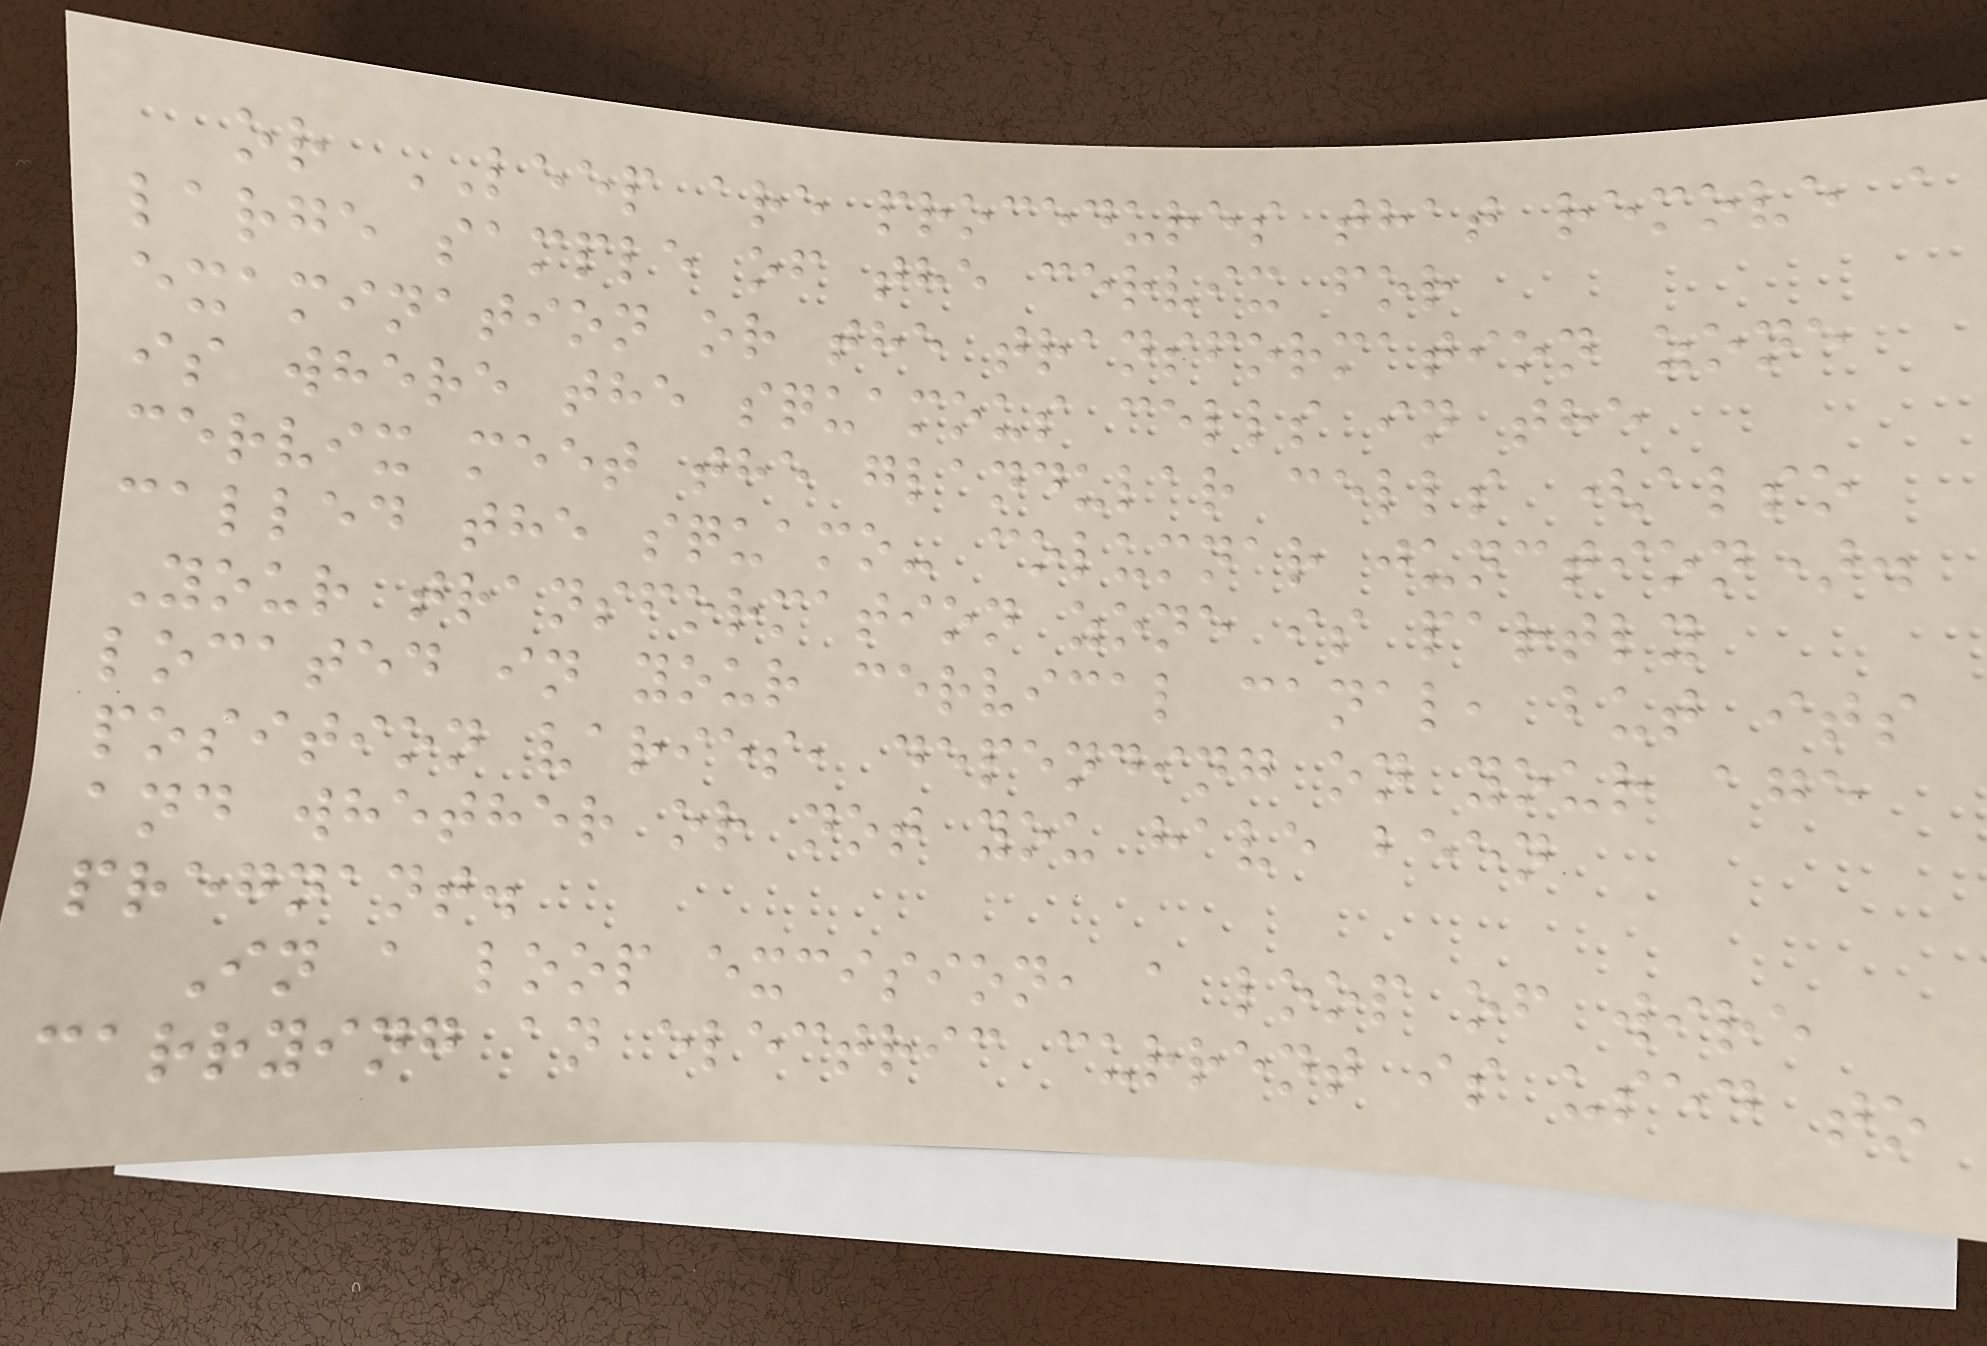or LEEP are procedures that remove a
large sample of the cervix for
examination or the transformation zone
is where the squamous cells in the
cervix meet the glandular cells (also
called the squamo- columnar junction).
Your transformation zone is partly
located in your cervical canal, but its
position varies, depending on your age
and whether or not you have been
pregnant.
In a loop excision, a loop of wire
carrying an electric current is used to
